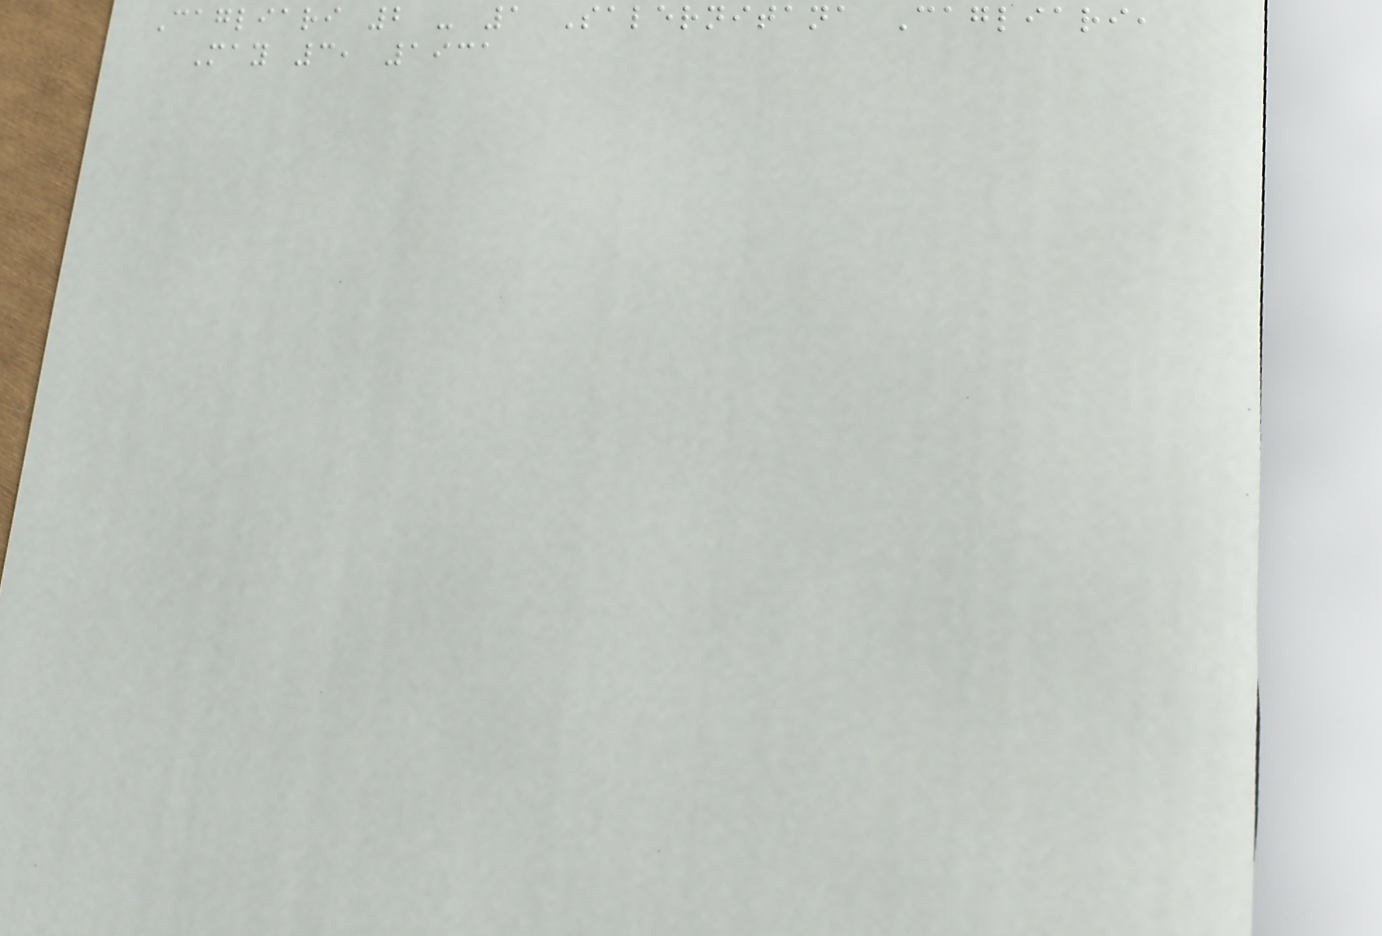Cagliari 2 - 1 Salernitana Cagliari,
May 3, 1931
